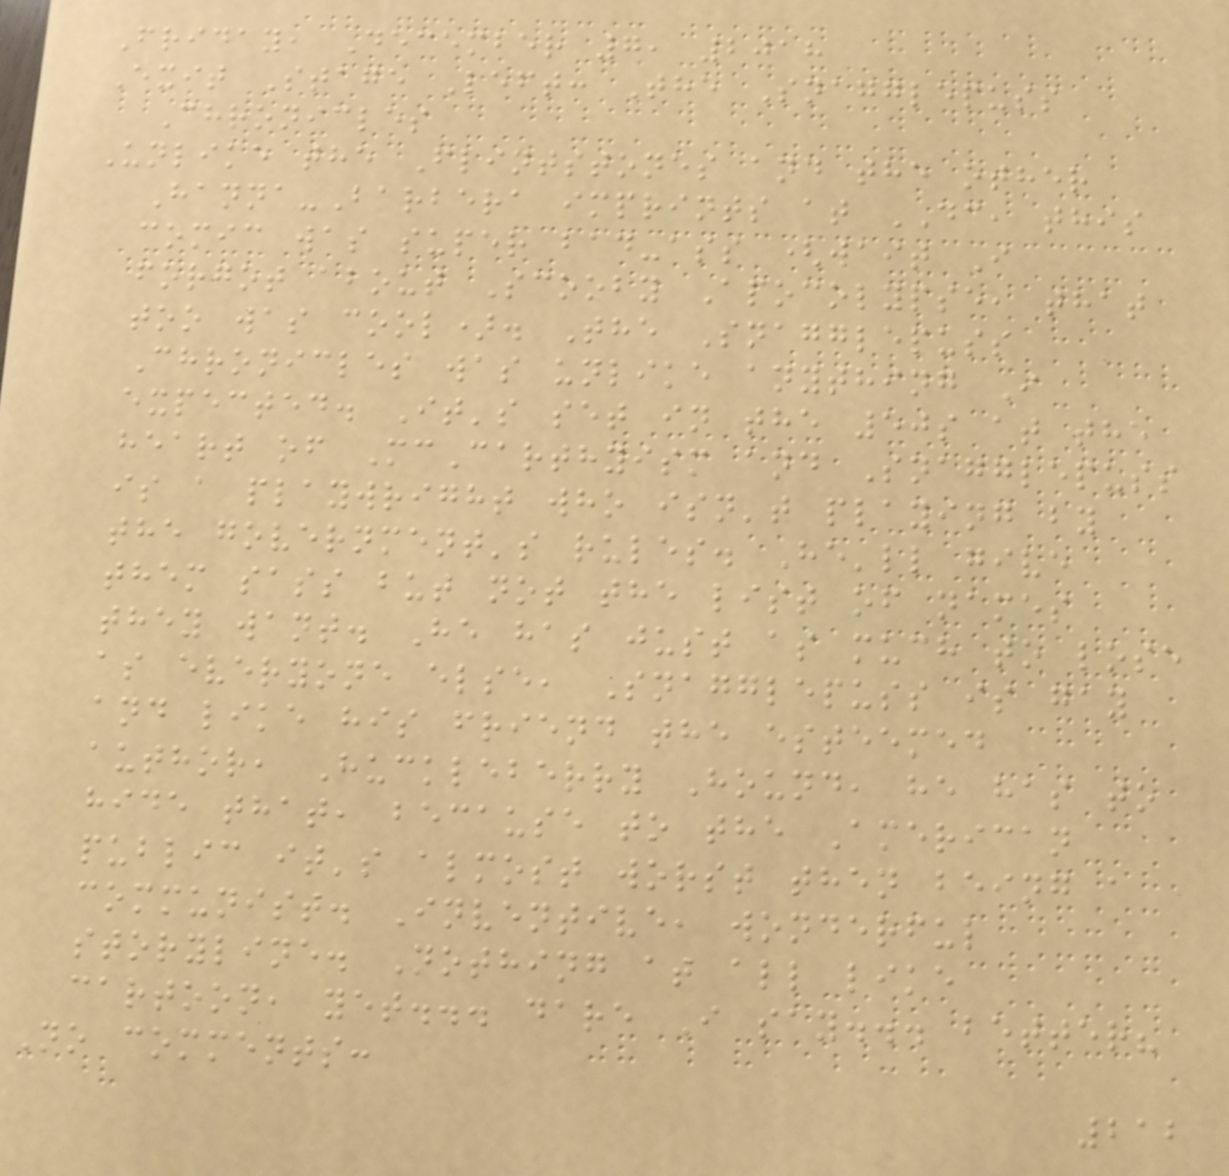Friday, December 7, 2018
Exit Stage Left: The Snagglepuss
Chronicles
Unlike the Flintstones and the other
Hanna-Barbera imprints at DC, this
comic was super bad-ass (wait I
forgot about Scooby Apocolypse, that
too was cool). The Snagglepuss
Chronicles was unlike anything I
expected. It's set in the 50s at the
heart of McCarthyism and Snagglepuss
is a playwright who isn't playing by
the government's rules. He'll give
them sass but not the list of names
they want. He has just as much to lose
as everyone else, Snagglepuss is gay
and like his friend the esteemed
author, Huckleberry Hound, he has to
hide that, because to the American
public it's almost worst then being a
communist. Inventive, wonderful
storyline. Nothing at all like
cartoon, yet... dare I say... better?
No comments:
212
